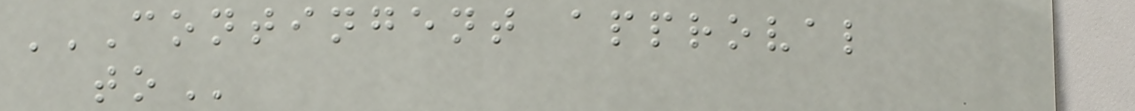CONTINGENT APPROVAL
TO
